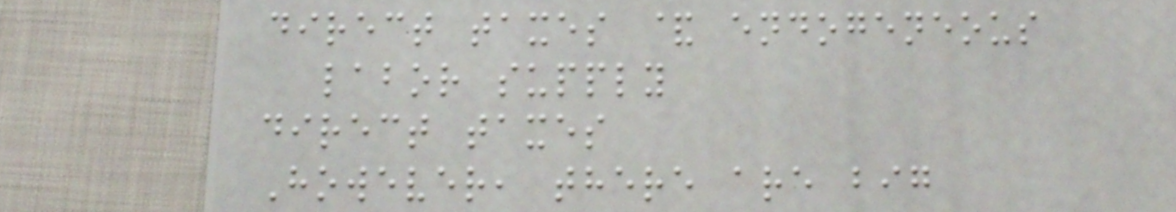direct taxes & endogeneous
labor supply
direct taxes
However, there are big
